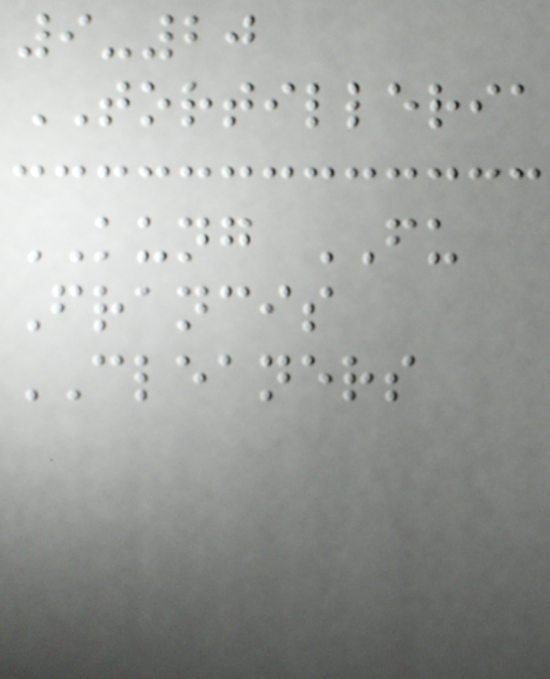9-20
TORTILLERIA
KUNG FU
Francis
CLEANERS
